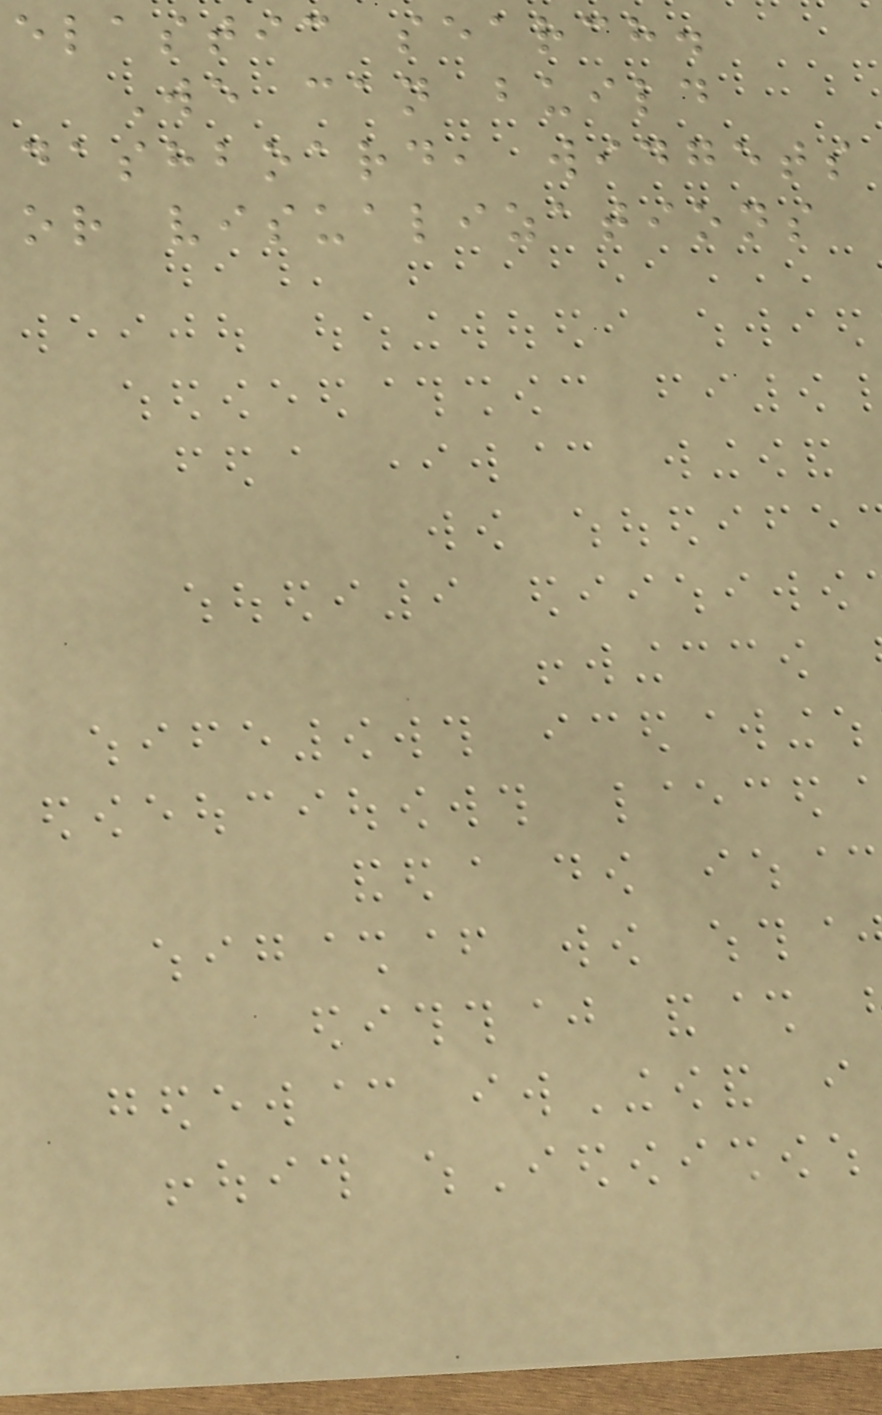elastic search.
We can build
dashboard, widgets
or visualizations
